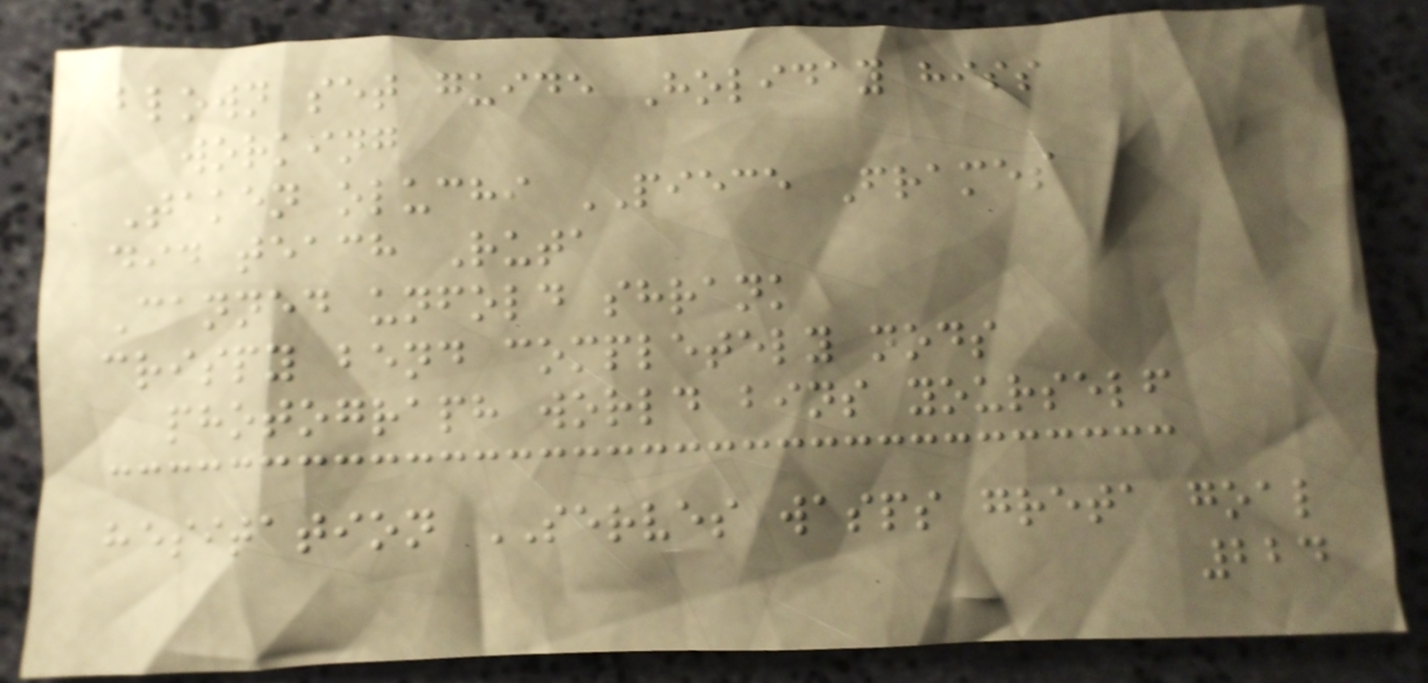blown set guide Holiday hiss
working
Taken oluchi PIECE Frames
did teach Ruta
Canned unfold shrank
crispy bend completely nods
photograph world bins yourself
hesitation SERVES wasps greta goal
224
